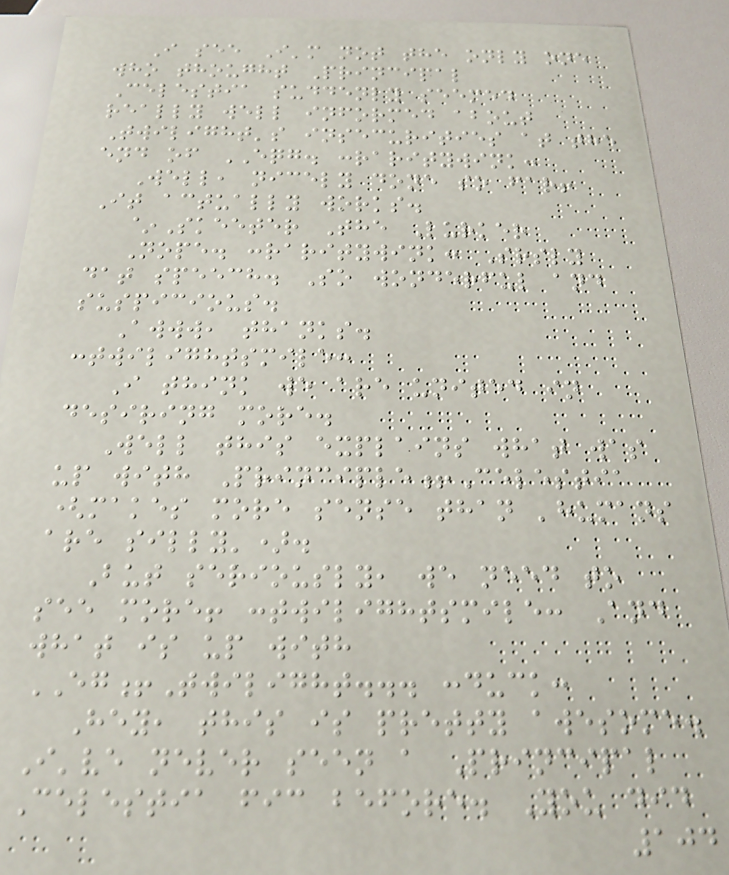I see I'm not the only one
who thought Principal
Celestia suddenly seemed
really well informed about
Twilight's insecurities at the
end of EQG. :raritywink:
Well, nicely done so far!
It actually works.
~Skeeter The Lurker
Nope. :raritywink: Srsly
dat speech. So wonderful and
suspicious.
Awww, thanks.
:twilightsmile:
I think we are united in
desiring more.
Well this explains what was
up with Principle!Celestia
(makes more sense than 'humans
are silly').
But seriously, we need to
see more! :twilightsmile: And
what is up with
EG!Twilight... :duck:
Hey, this is pretty awesome.
I've never seen a Principal
Celestia fic before. You did
104
